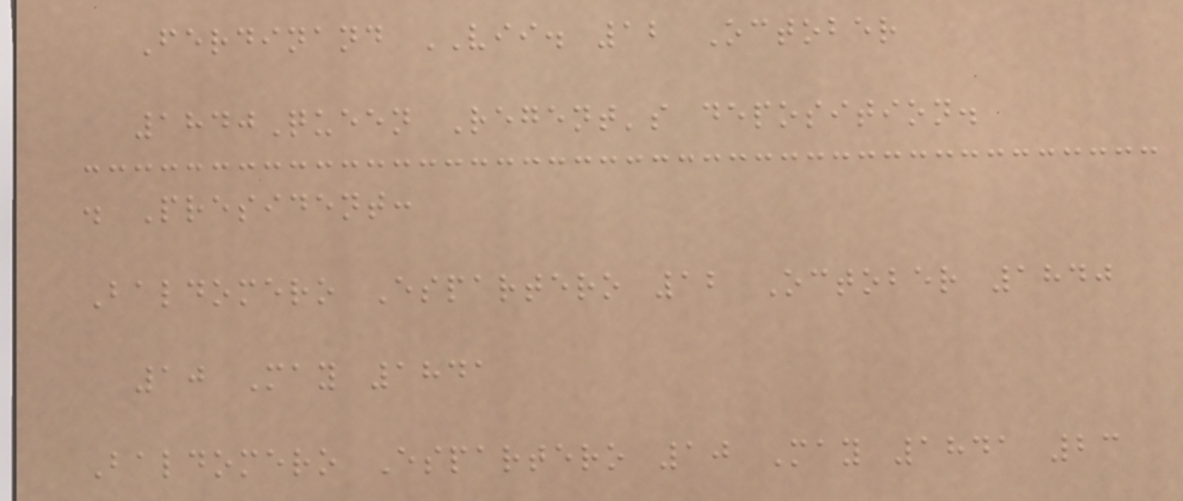Ferdinand VII. 12 October
1840Queen Regent's deposition.
. President:
Baldomero Espartero 12 October 1840
10 May 1841
Baldomero Espartero 10 May 1841 23
